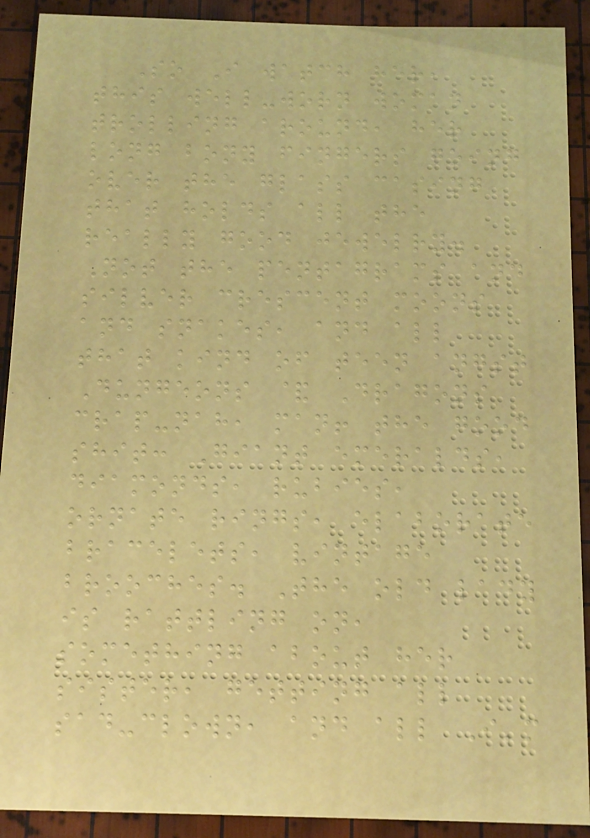So I watch her,
this well-worn woman
trolling around, her
long bony fingers going
over the glass casing
that holds all the
really good jewelry.
Not the pentagrams and
silver crescent moons
and snakes, and all
that kind of teen angst
Dungeons & Dragons
crap-nah, man! the good
shit: Giant emeralds,
diamonds, rubies,
ornate rings, elaborate
bracelets, vintage
brooches. The old lady
is rattling on,
something about her
sister, getting all
sad-clown, and all I'm
